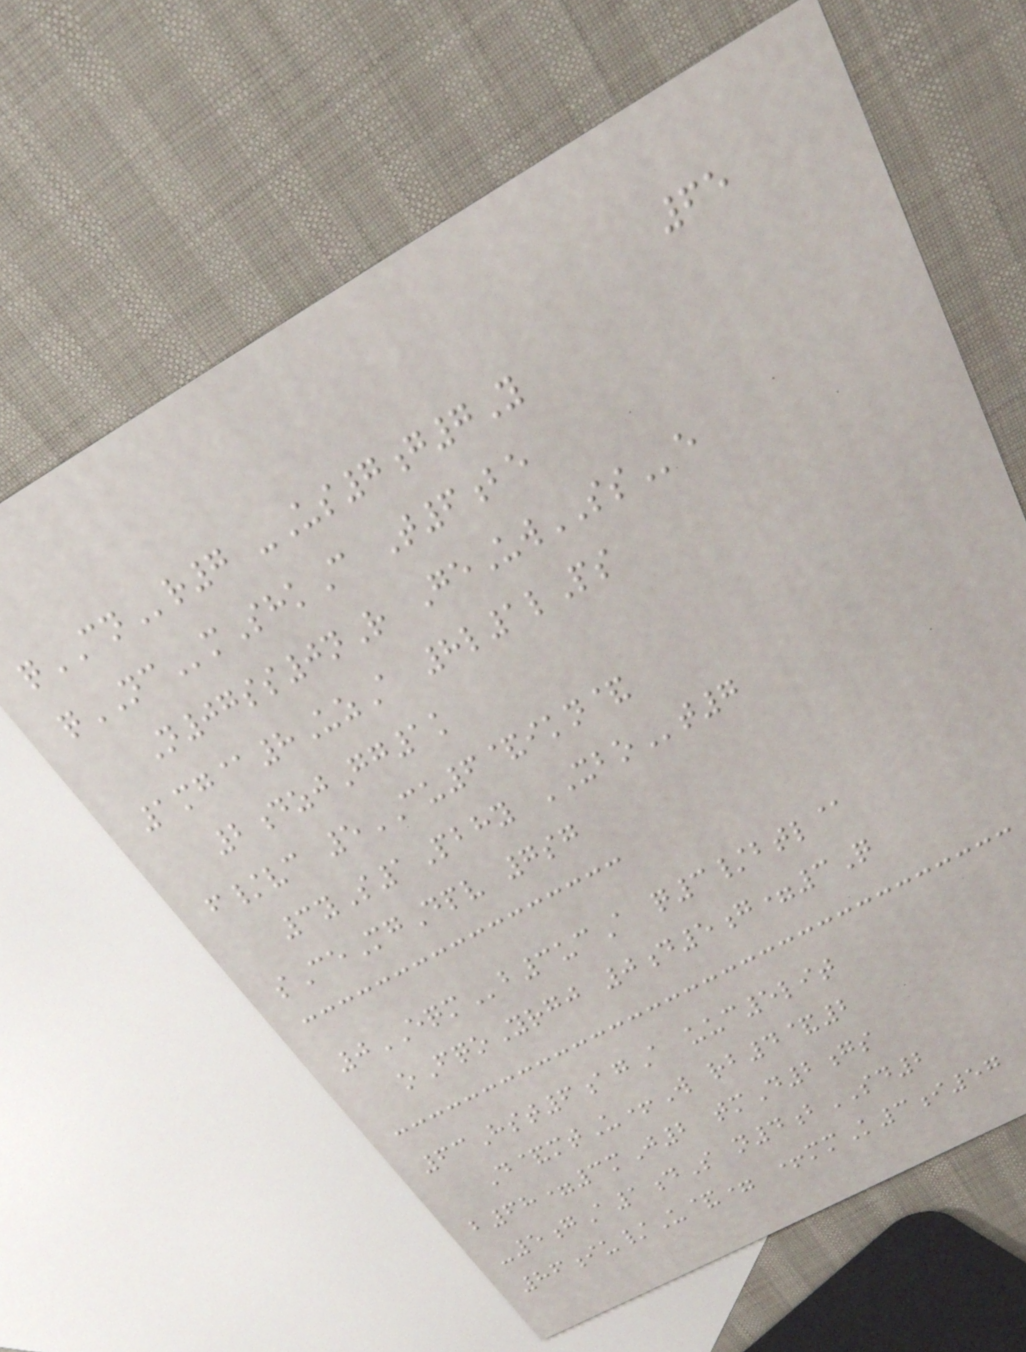65
qCNr7 -Us7g7Y
qNCmShkC T6be
N07ss0nR GeUwSSe
1mg@8UzA 8l1lPs
2dzjGg1k
f/vc 5CU6&ikn&
3yS1Pbhy XBOt7
sCeMgDpv 7sg
0EQMb3ucA q3/btl@
oFqoYrgj 0d5g=3Q
63Hst6agA uuc5lit
D&mtU+W rb4&2
b68=3mJ2 tmD2gs
-5gA1dS n4bSD2
86iu/U&= +mmK3i57
